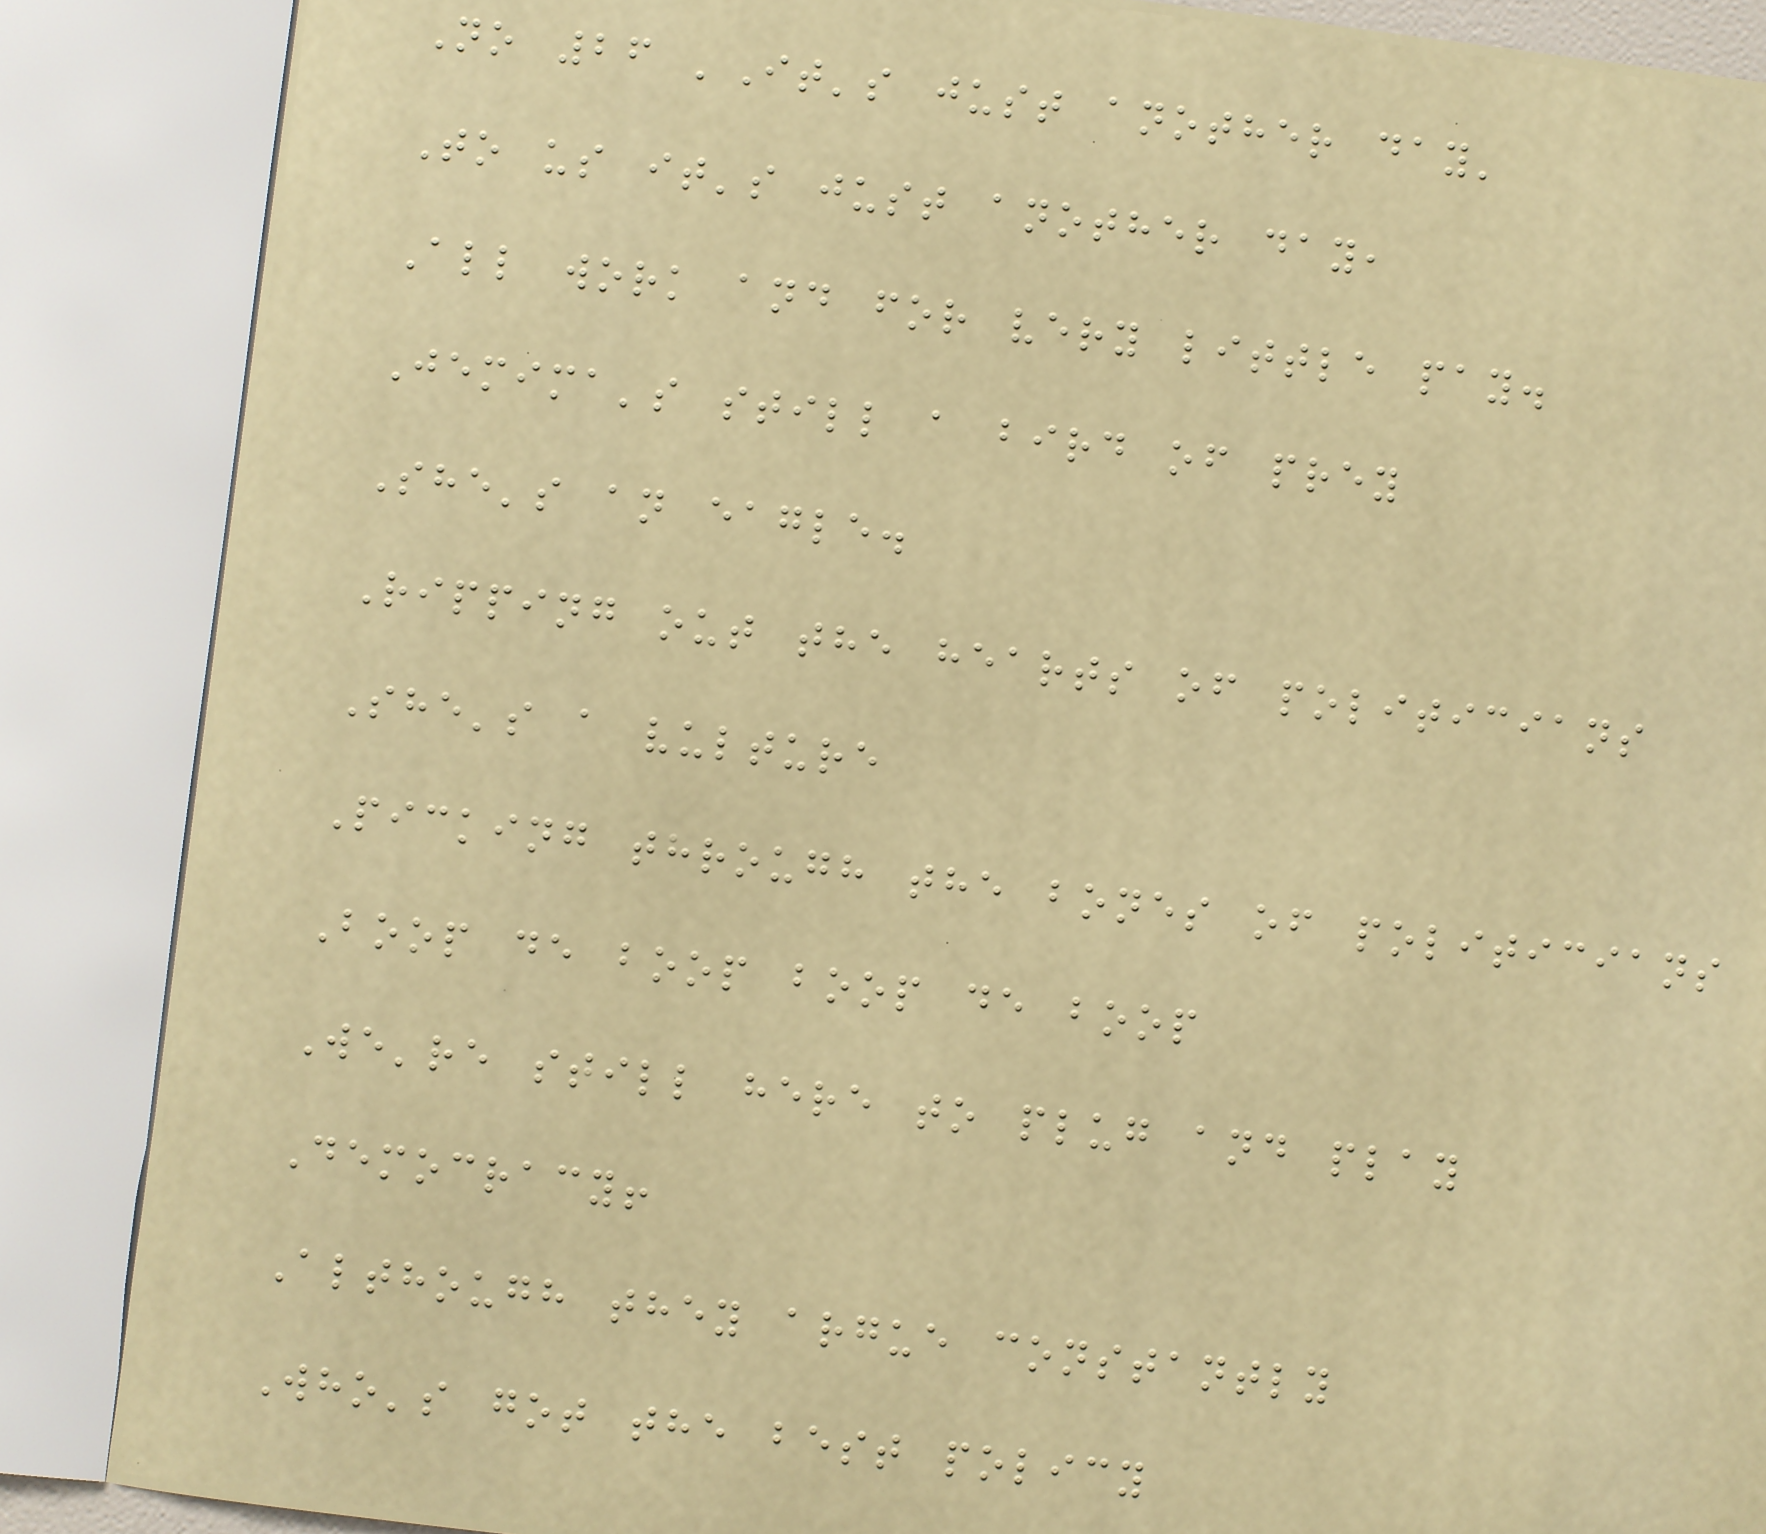No 26 'It's just another day'
To us it's just another day,
All work and for very little pay.
Jemima's still a bird of prey
She's an eagle.
Ripping out the hearts of politicians
She's a vulture
Picking through the bones of politicians
Boop de boop boop de boop
We're still here to plug and play
Democracy!
Although they argue constantly
Who's got the best policy
